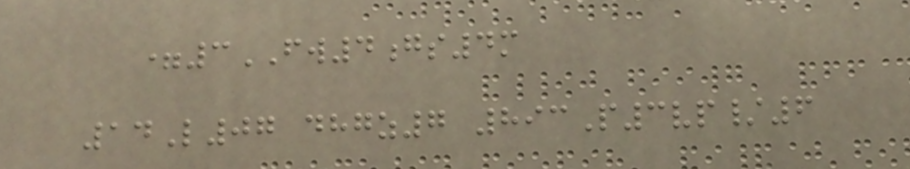=3FW4gs4m
14L07 dhgz7 893P3vp/6
